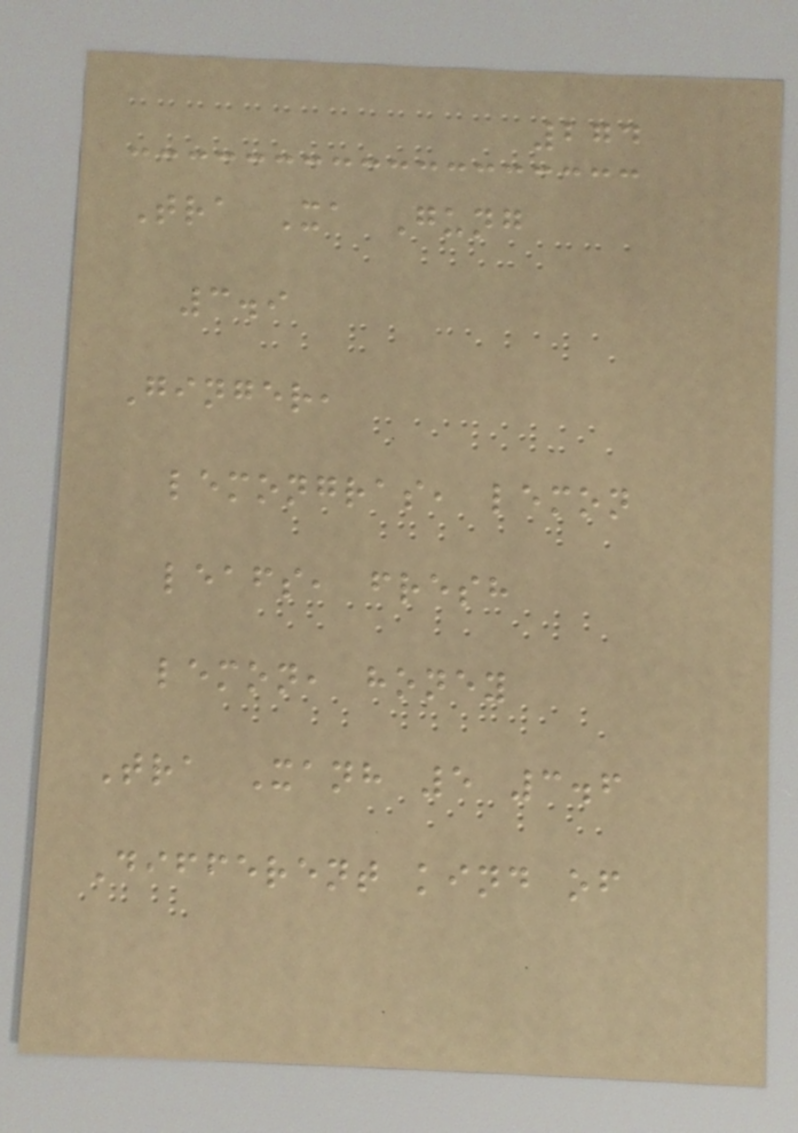274
Tra Xa Gung
3.9
Ginger,
lemongras, lemon
leafs, fresh
lemon, honey
Tra Xanh 5 3.6
Different kind of
